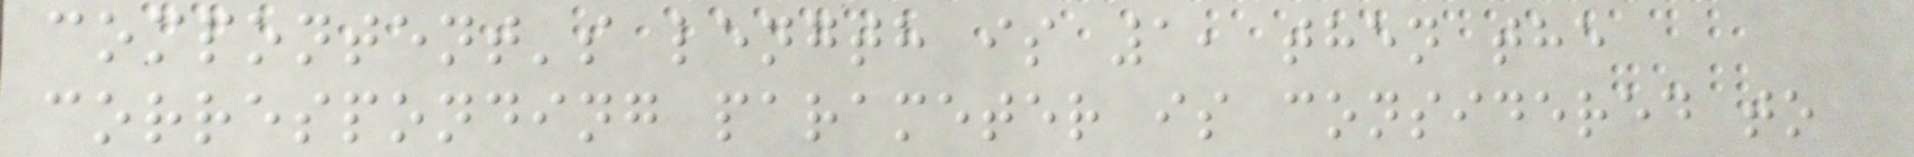compontent's length is 1, then the
corresponding parameter is considered to
